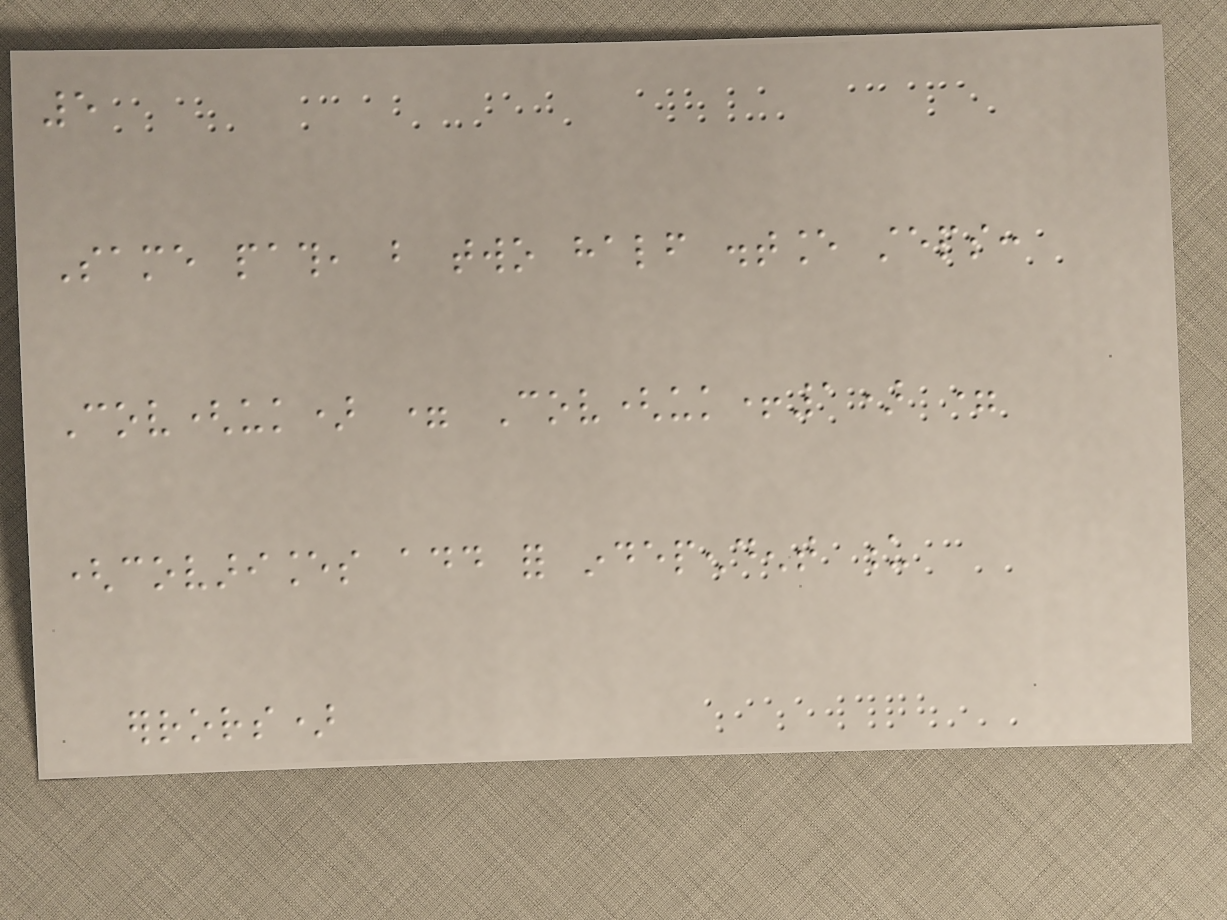5
Same path, but two half distance steps:
Cov(uk) = Cov(uk+1) =
(covariances add for independent u
errors)
